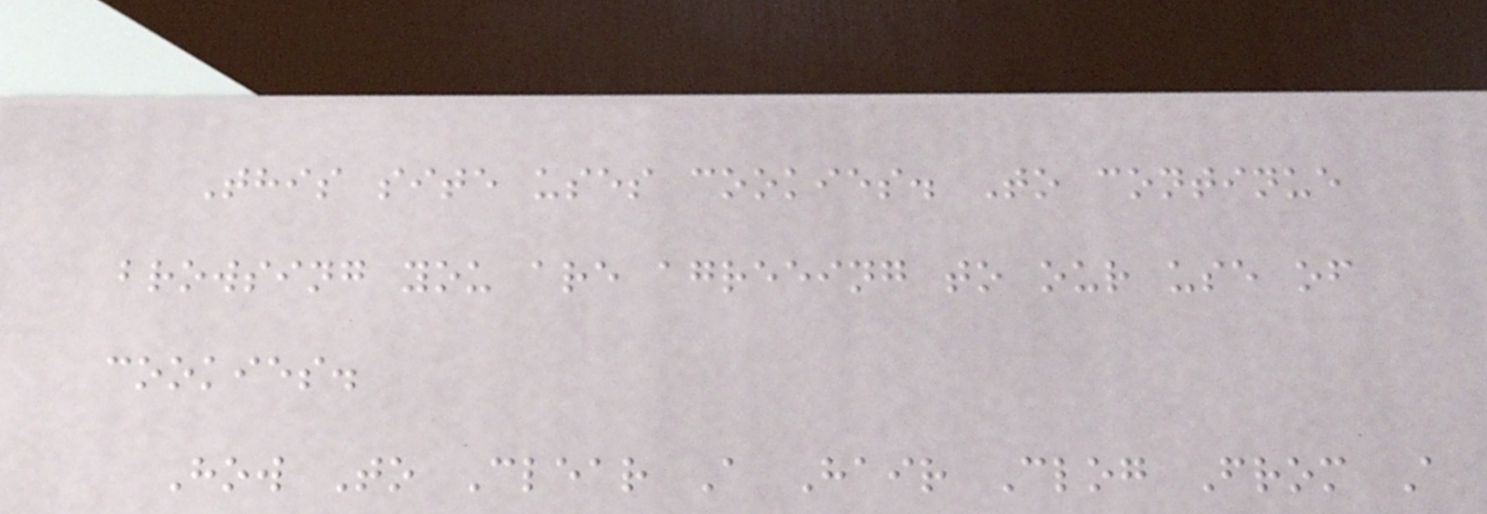This site uses cookies. To continue
browsing you are agreeing to our use of
cookies.
How To Clear A Hair Clog From A
